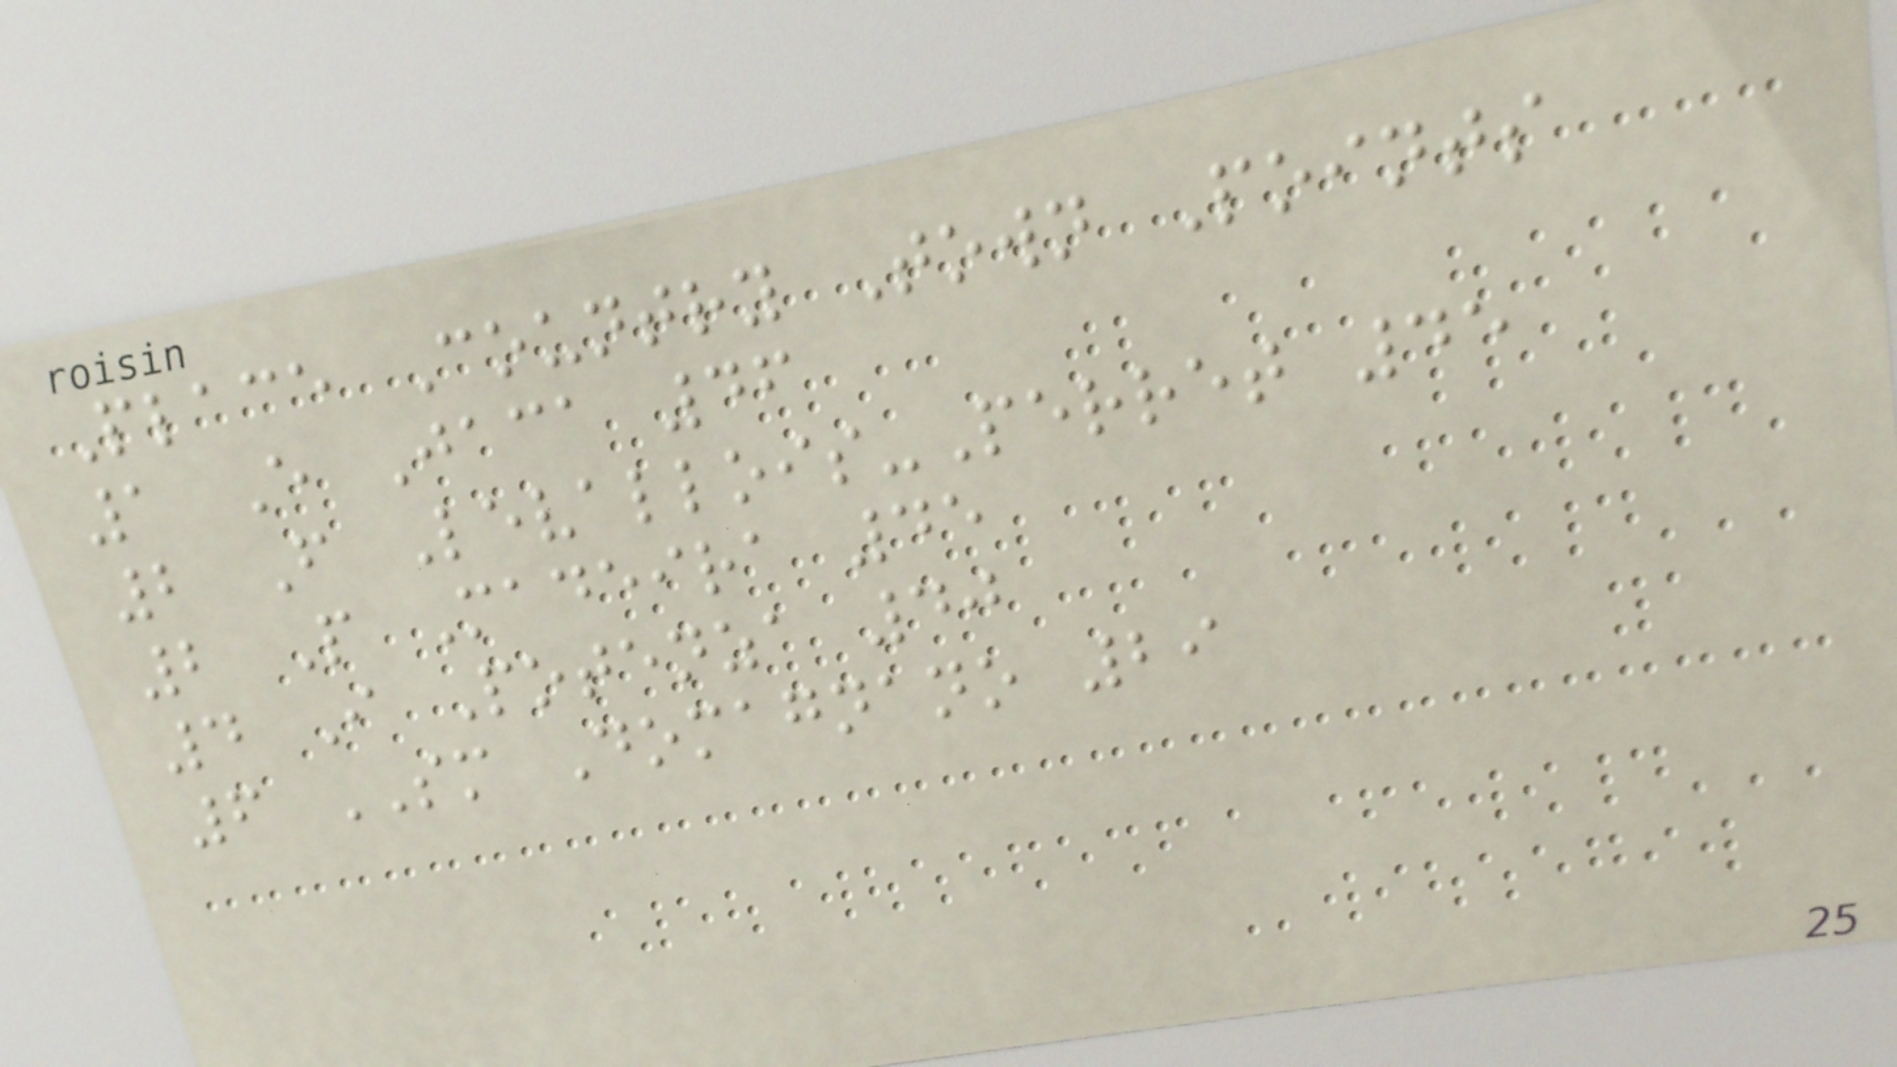Place Country Town Points
1 E Jaca 46
2 F Levallois-Perret 45
2 P Madeira 45
4 I Potenza 40
6 SM Domagnano 29
